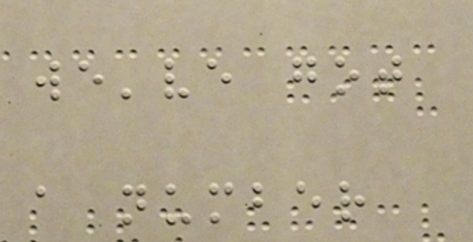we've got
a number
